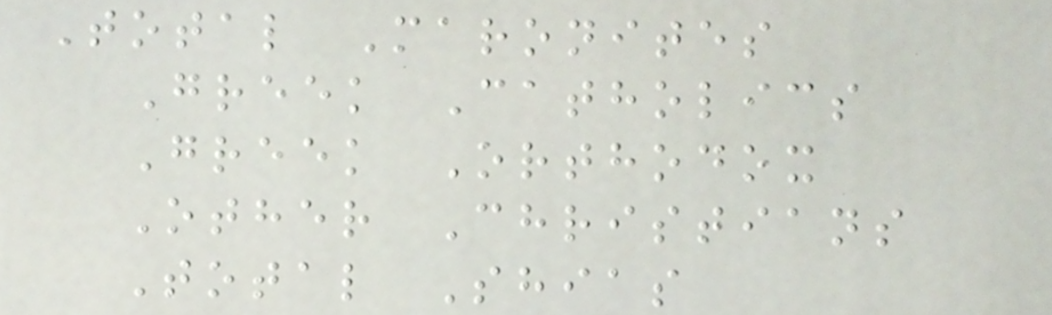Total Maronites
Greek Catholics
Greek Orthodox
Other Christians
Total Shias
